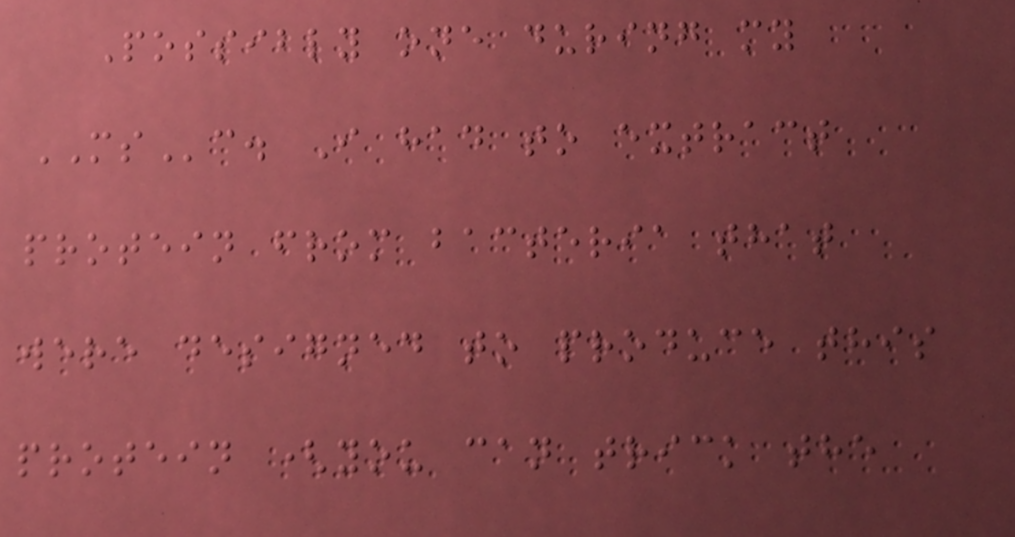Possibly one during my
MSc. I had to extract
protein from bacteria that
were designed to produce this
protein (you can trick the
